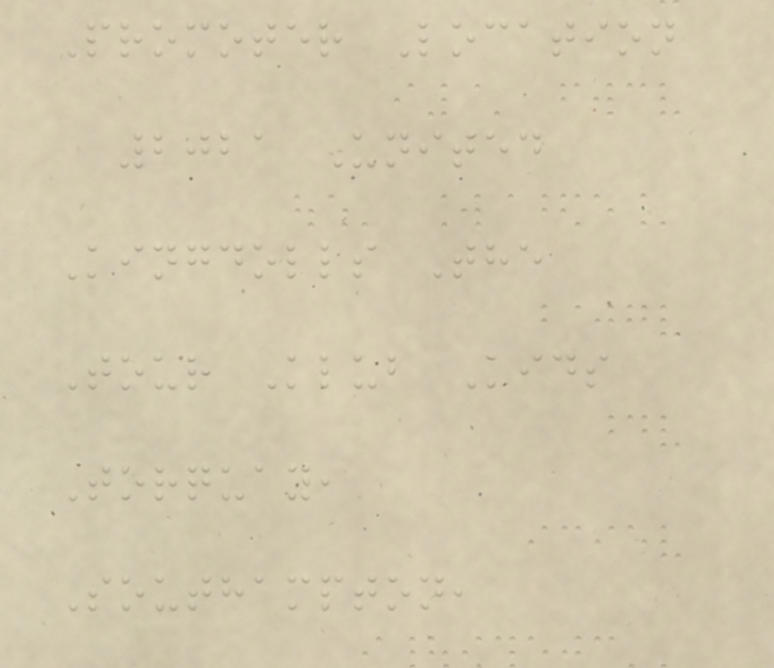Promoter Location
2021 United
Kingdolls The
Tour Klub Kids
Torquay,
Southampton,
